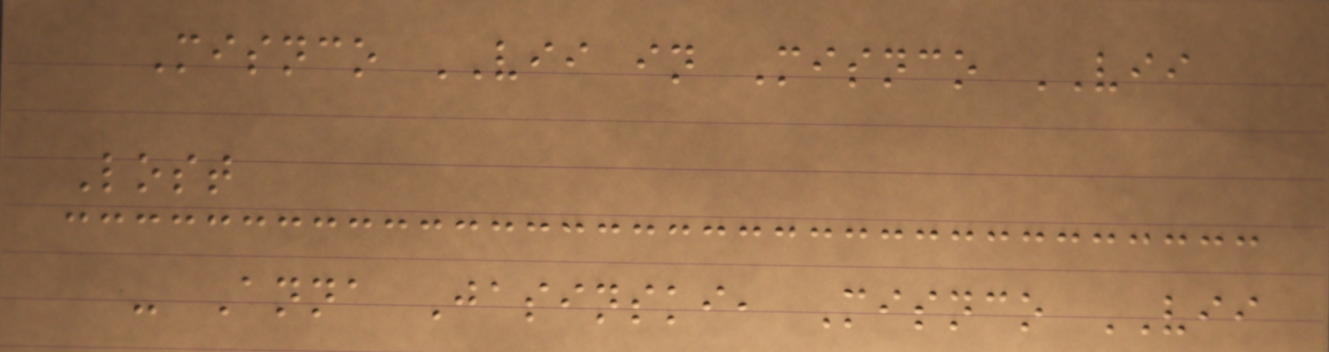Misnco VII in Misnco VII
Lost
- Anna Jasinski, Misnco VII
